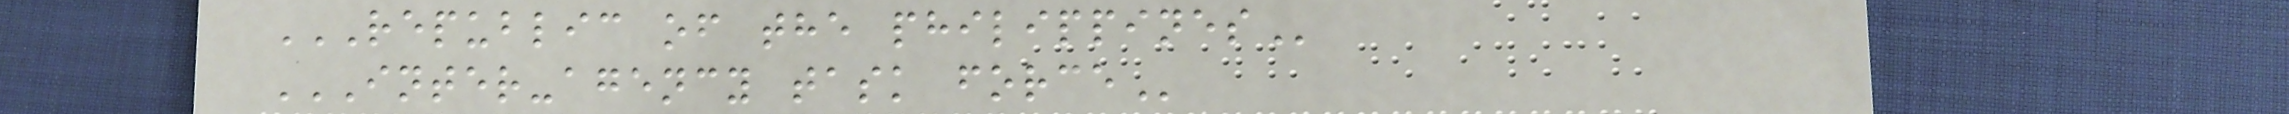REPUBLIC OF THE PHILIPPINES
INTER-AGENCY TASK FORCE
